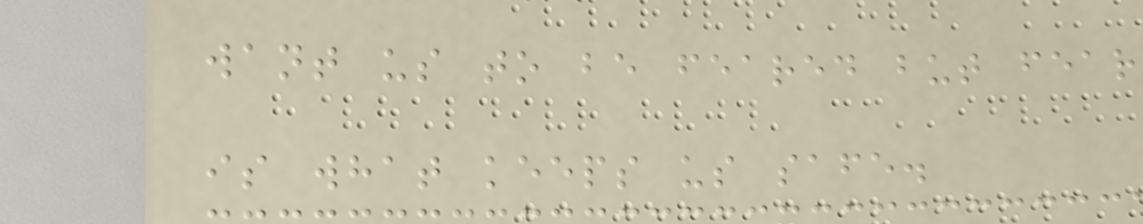want us to be feared but fear
is what keeps us safe.
